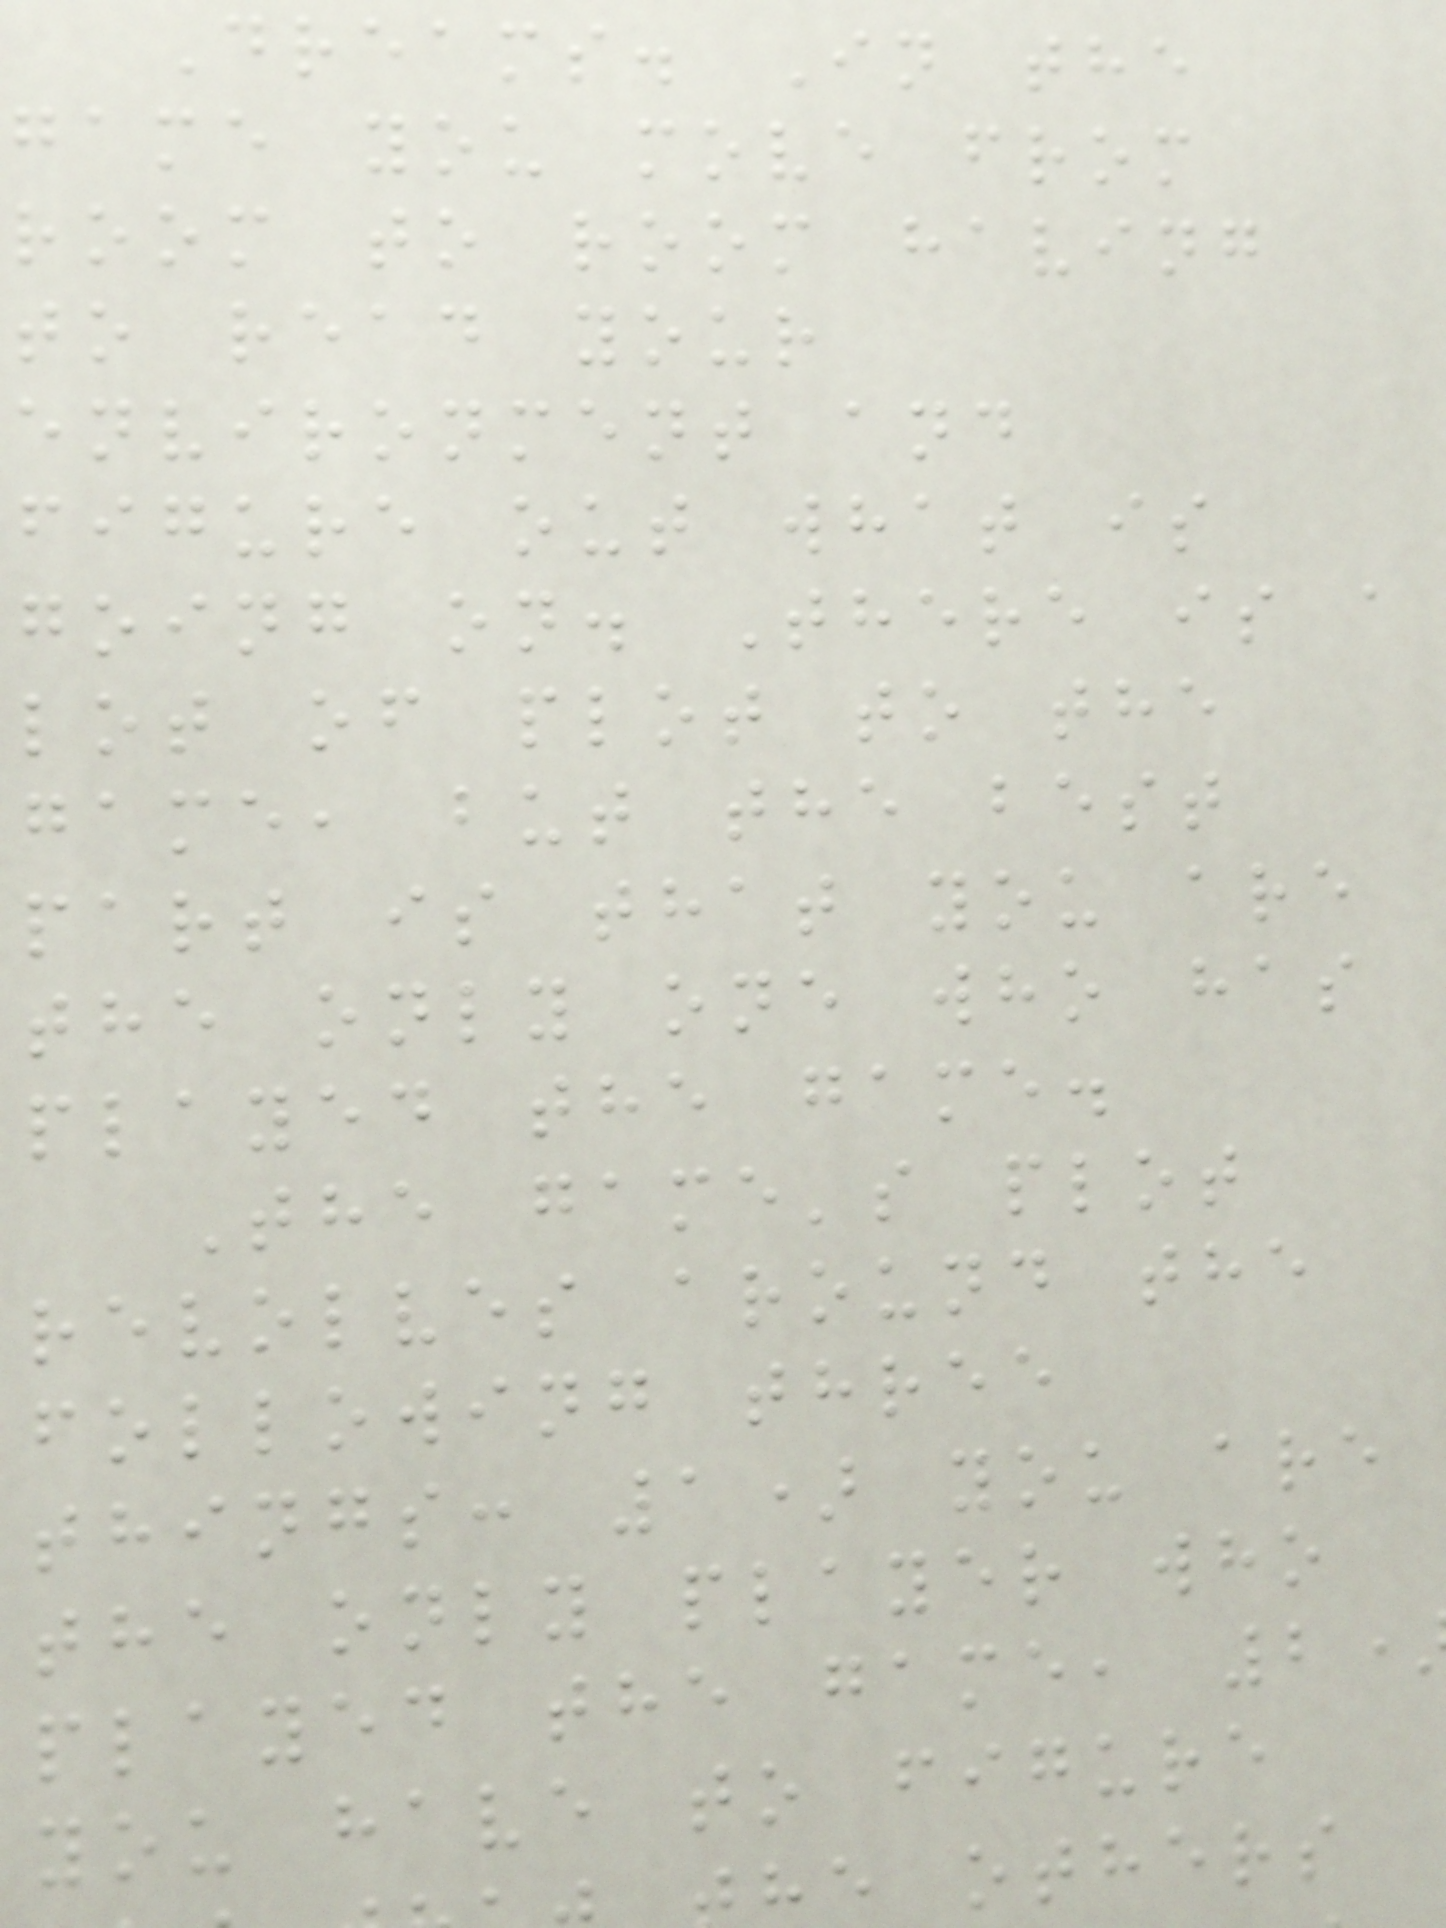Dreams. In the
game you move from
room to room having
to read your
environment and
figure out what is
going on. There is a
lot of plot to the
game, but the best
part is that you are
the only one who has
played the game.
The game's plot
revolves around the
following three
things: 1) you are
the only player who
played the game, 2
you have to figure
e others
